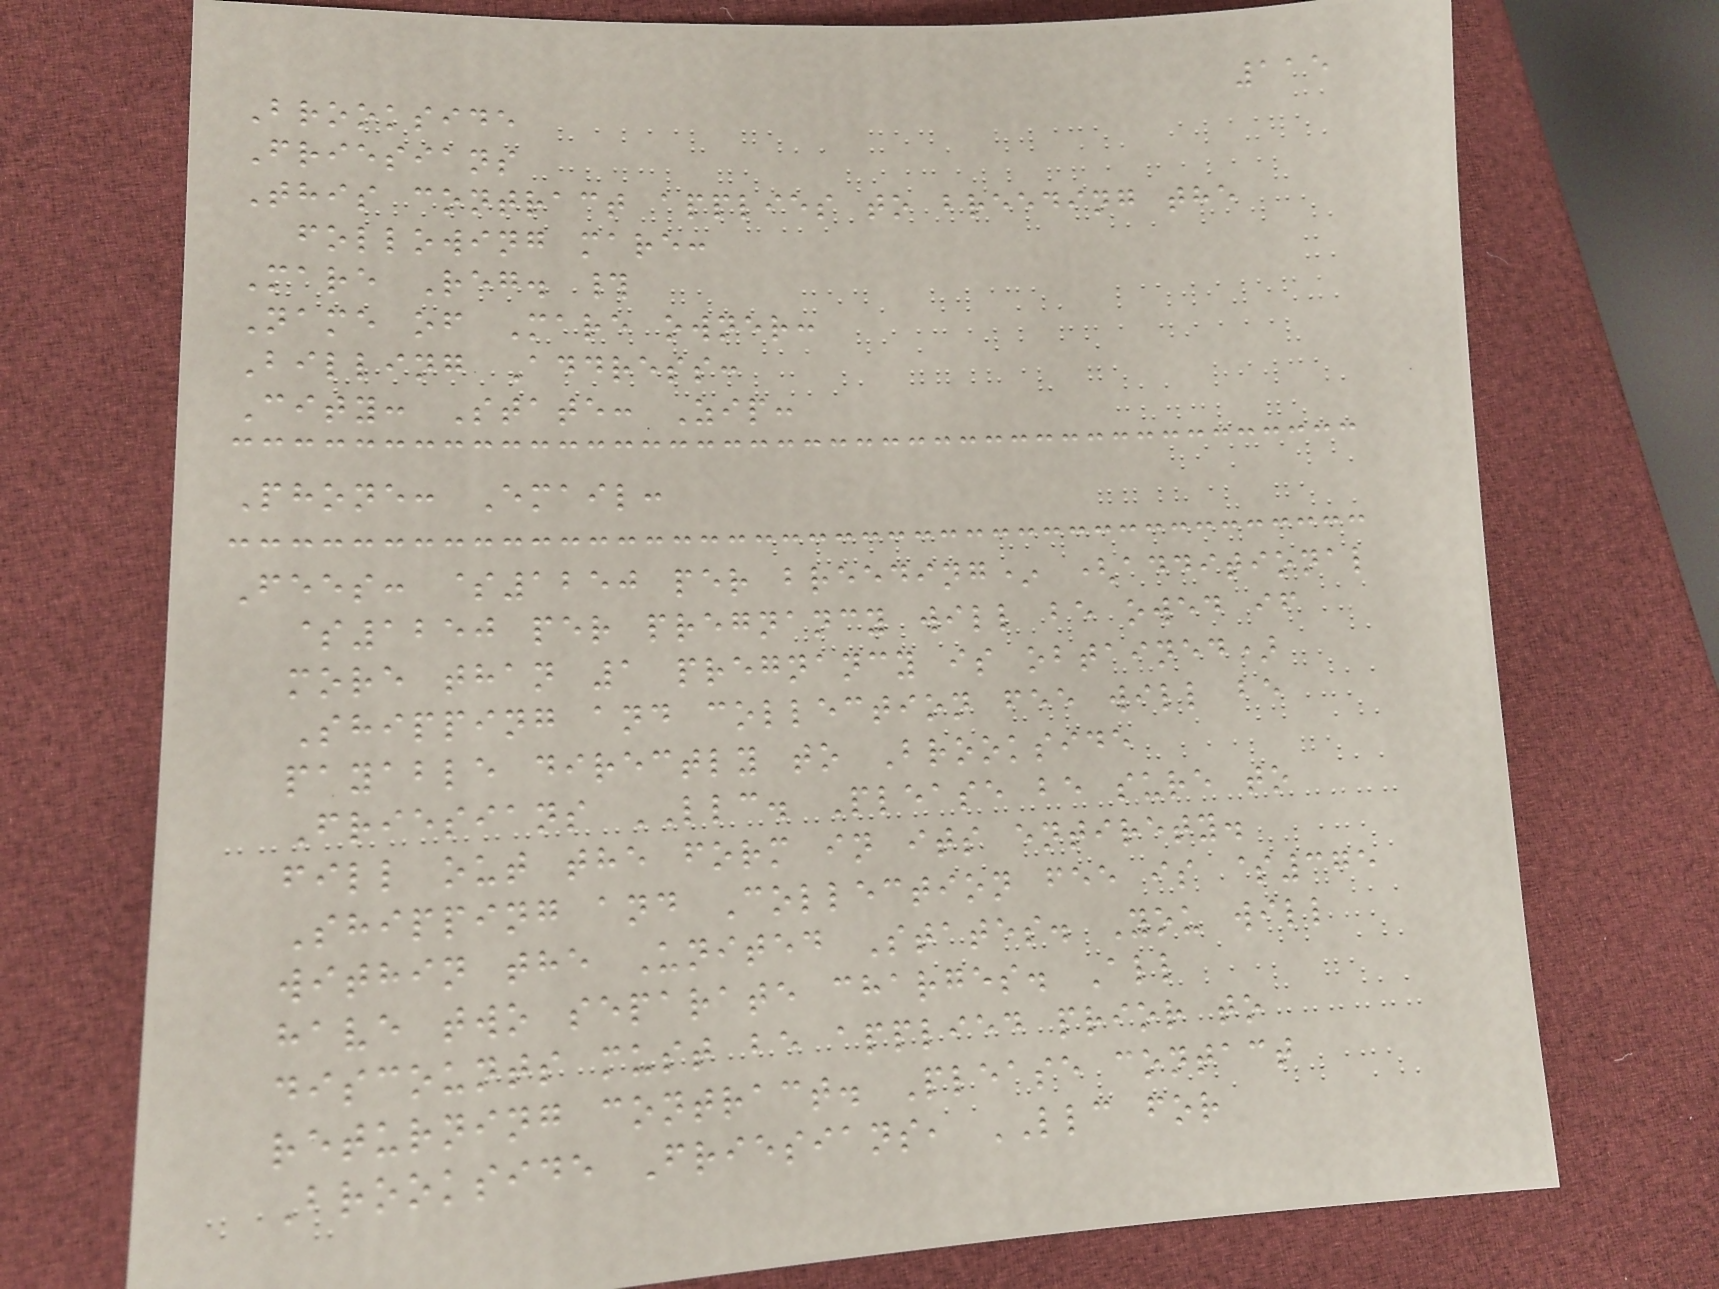115
Brookside
Friesians
This contract applies to breeding the
following mare:
Mare Reg. #
Name of Mare owner:
Billing Address:
City: State: Zip:
Phone: Email:
Fees: $1250 per breeding* (additional
$1250 per pregnancy will be owed if
more than 1 pregnancy is obtained)
Shipping and collection fee will be
payable directly to Brookside
Friesians LLC. Please be sure to
fill out the form in its entirety.
Shipping and Collection fee is $375
within the United States. You will
have two separate charges. All
discounts must be applied prior to
returning contract. Please contact
Brookside Friesians, LLC for
